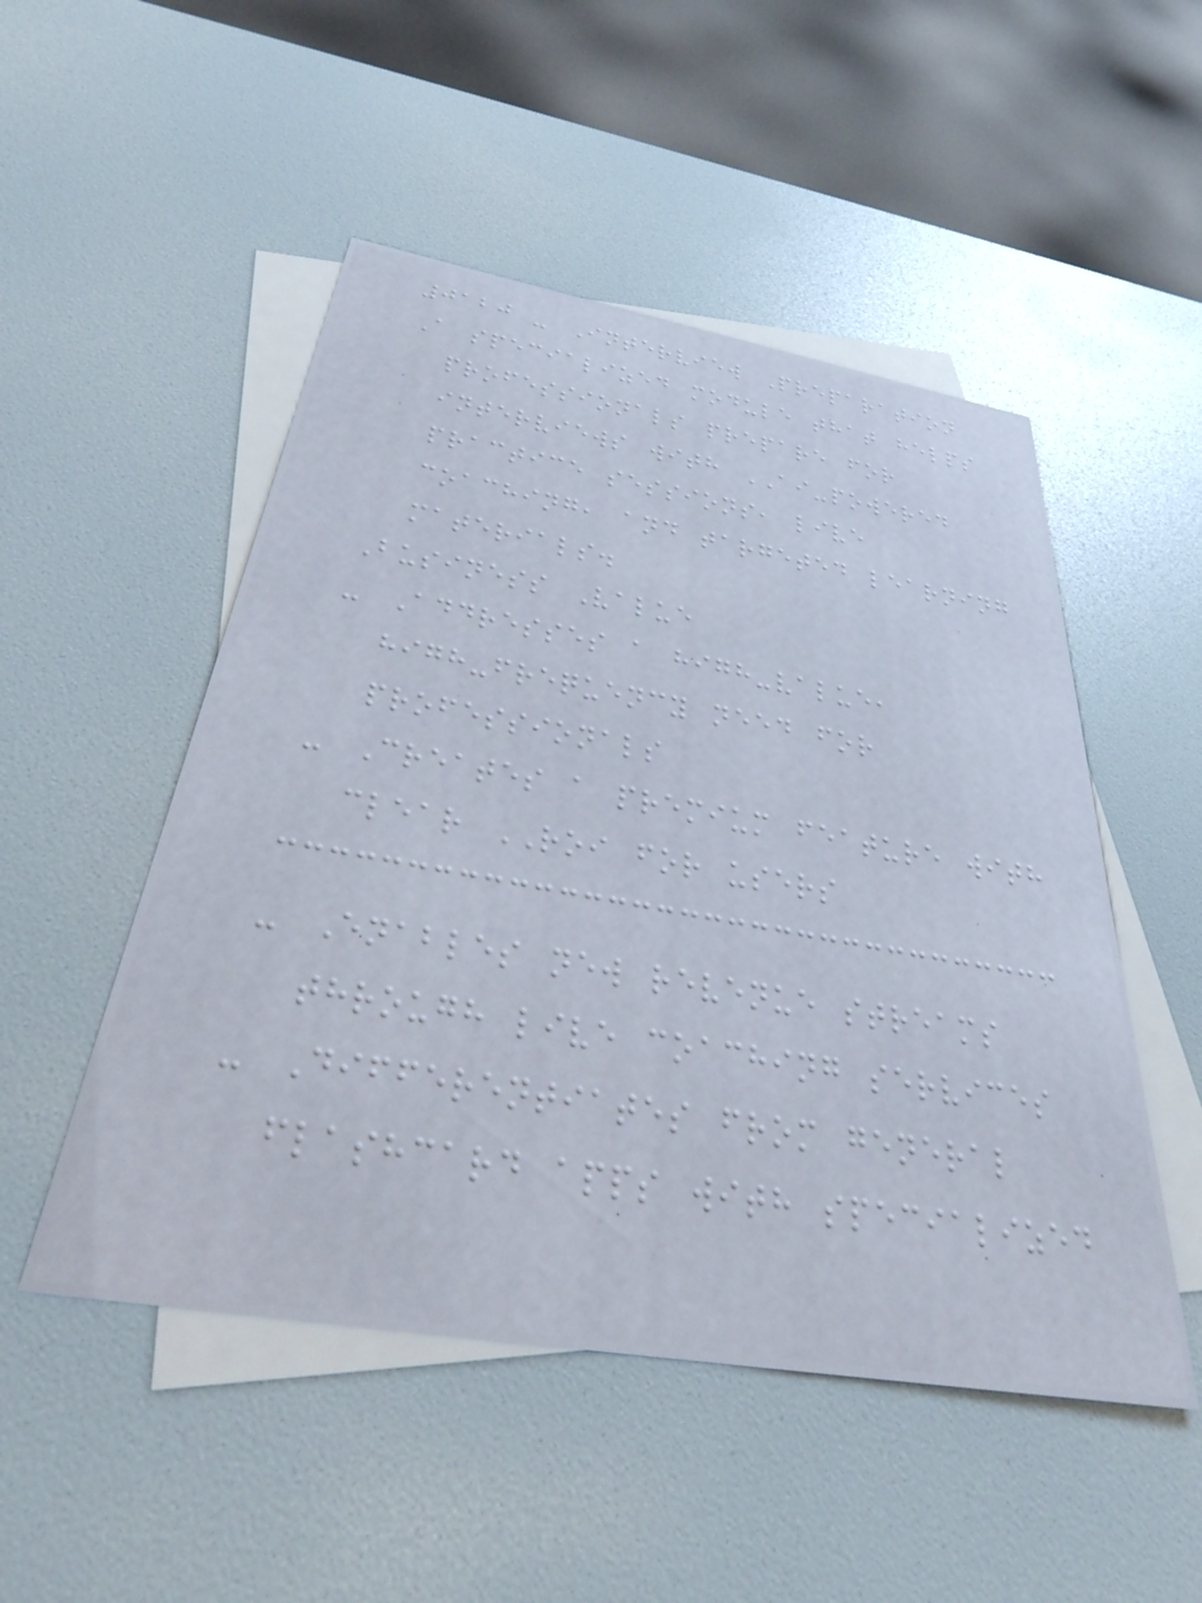0120 - Interview Preparation
A specialized module that helps
professionals prepare for
interviews with AI-powered
practice sessions, live
coaching, and targeted learning
materials.
Business Value
- Addresses a high-value,
high-frequency need for
professionals
- Creates a premium feature with
clear ROI for users
- Enables new revenue streams
through live coaching services
- Differentiates from general
flashcard apps with specialized
